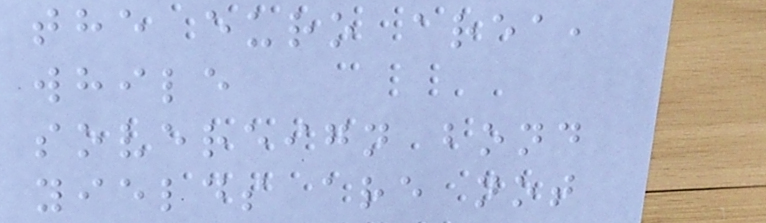the euro area,
while
sovereign bond
yields are not
